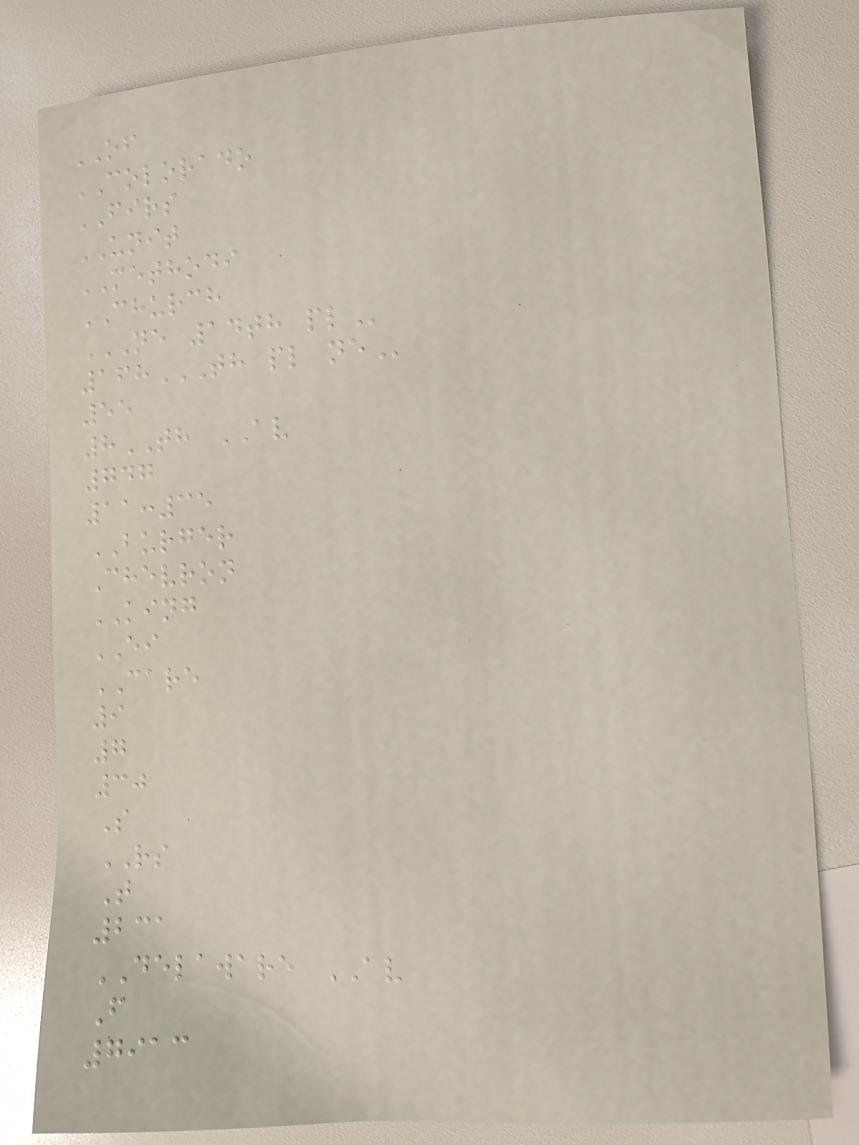OF
COLORADO
FIRS
UNIT
METHODI
CHURCH
NE 14TH PL
168TH PL NE
55
8TH AV
747
11:35
BURGER
Chevron
KING
EI
CARE
9
7
30
S
RS
T
231
DELAWARE AV
F
7913
